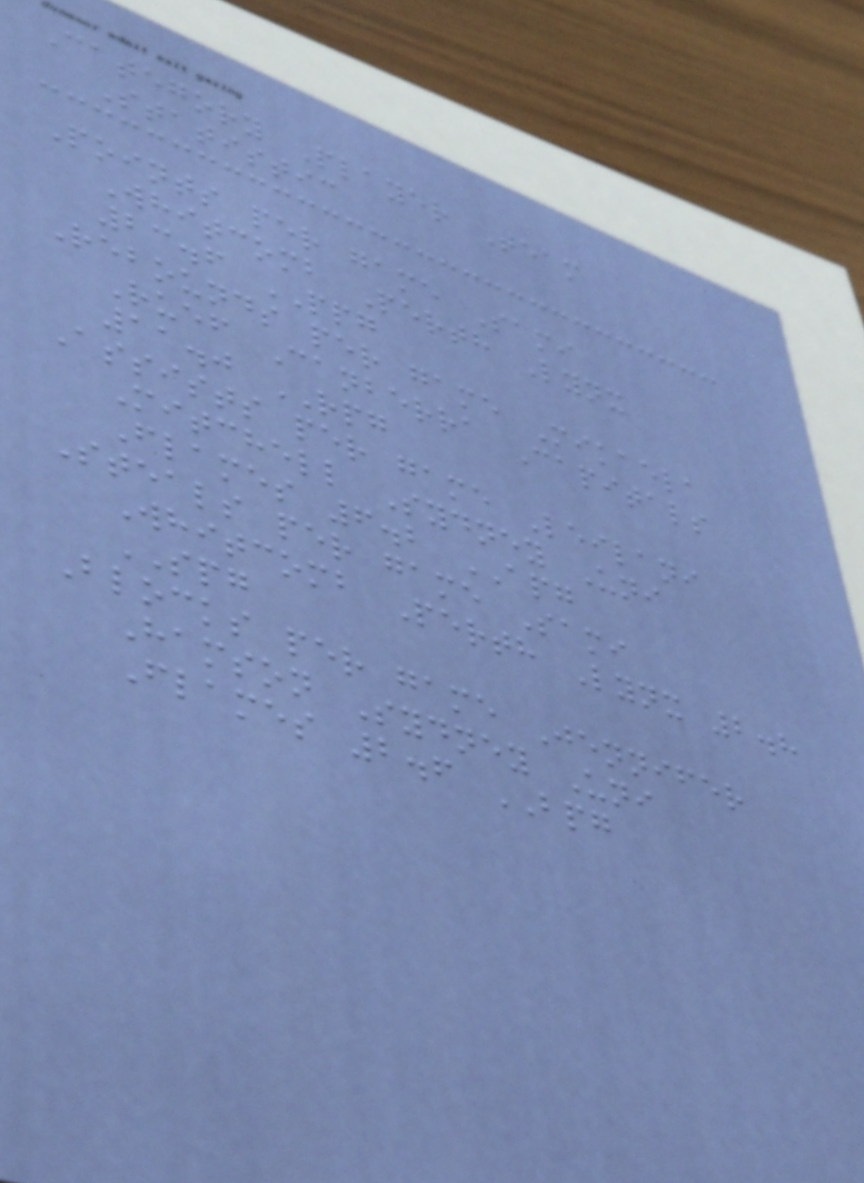Category Player Team
Statistic
Points per game Sami
Whitcomb Perth Lynx
23.6 PPG
Rebounds per game Mikaela
Ruef Canberra Capitals
11.0 RPG
Assists per game Leilani
Mitchell Sydney Uni
Flames 6.2 APG
Steals per game Sami
Whitcomb Perth Lynx 2.8
SPG
Blocks per game Jennifer
Hamson Sydney Uni
Flames 2.6 BPG
